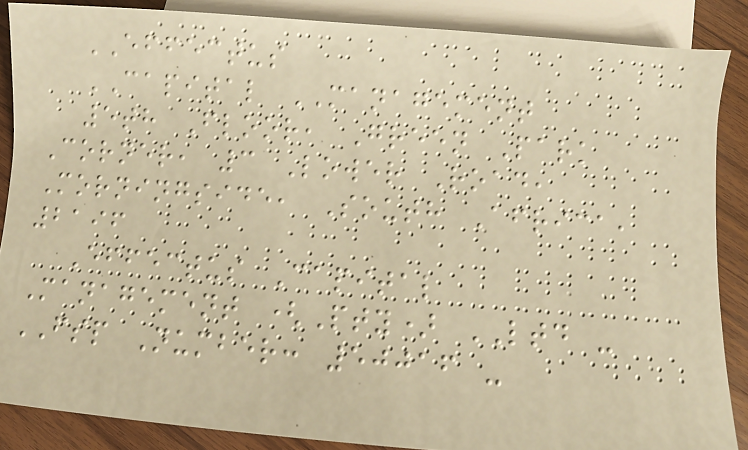EFFECTUS
CAPITAL MANAGEMENT
5th Floor, Green Park
Corner, 3 Lower Road,
Morningside, South Africa,
2196
Effectus Capital
Management (Pty) LTD -
FSP Number: 50016 -
